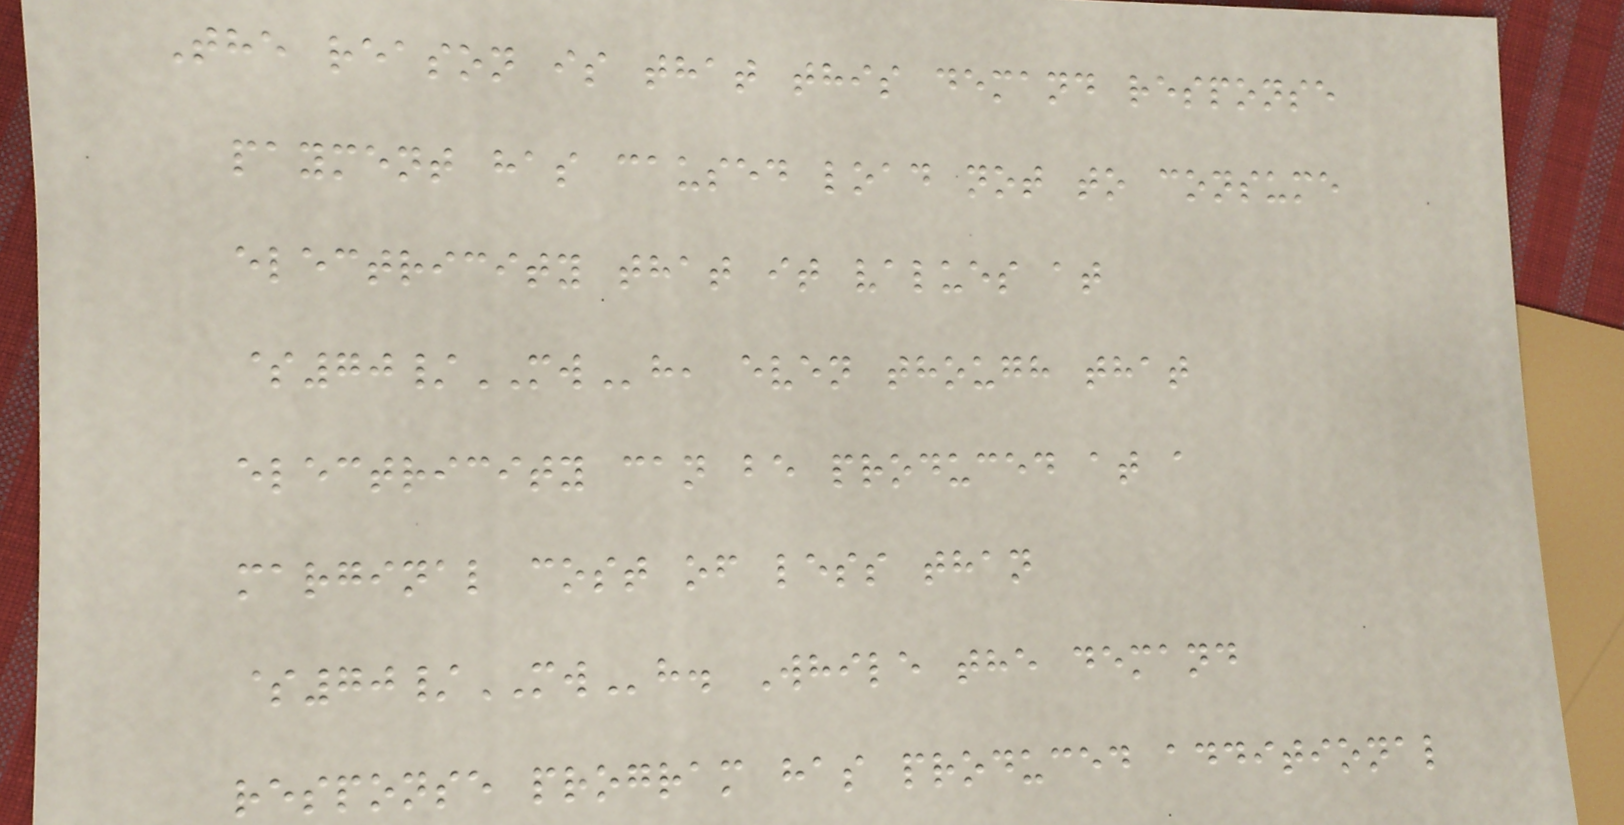The reason is that this demand response
payment has caused load not to consume
electricity that it values at
$70/MWh, even though that
electricity can be produced at a
marginal cost of less than
$70/MWh. While the demand
response program has produced additional
